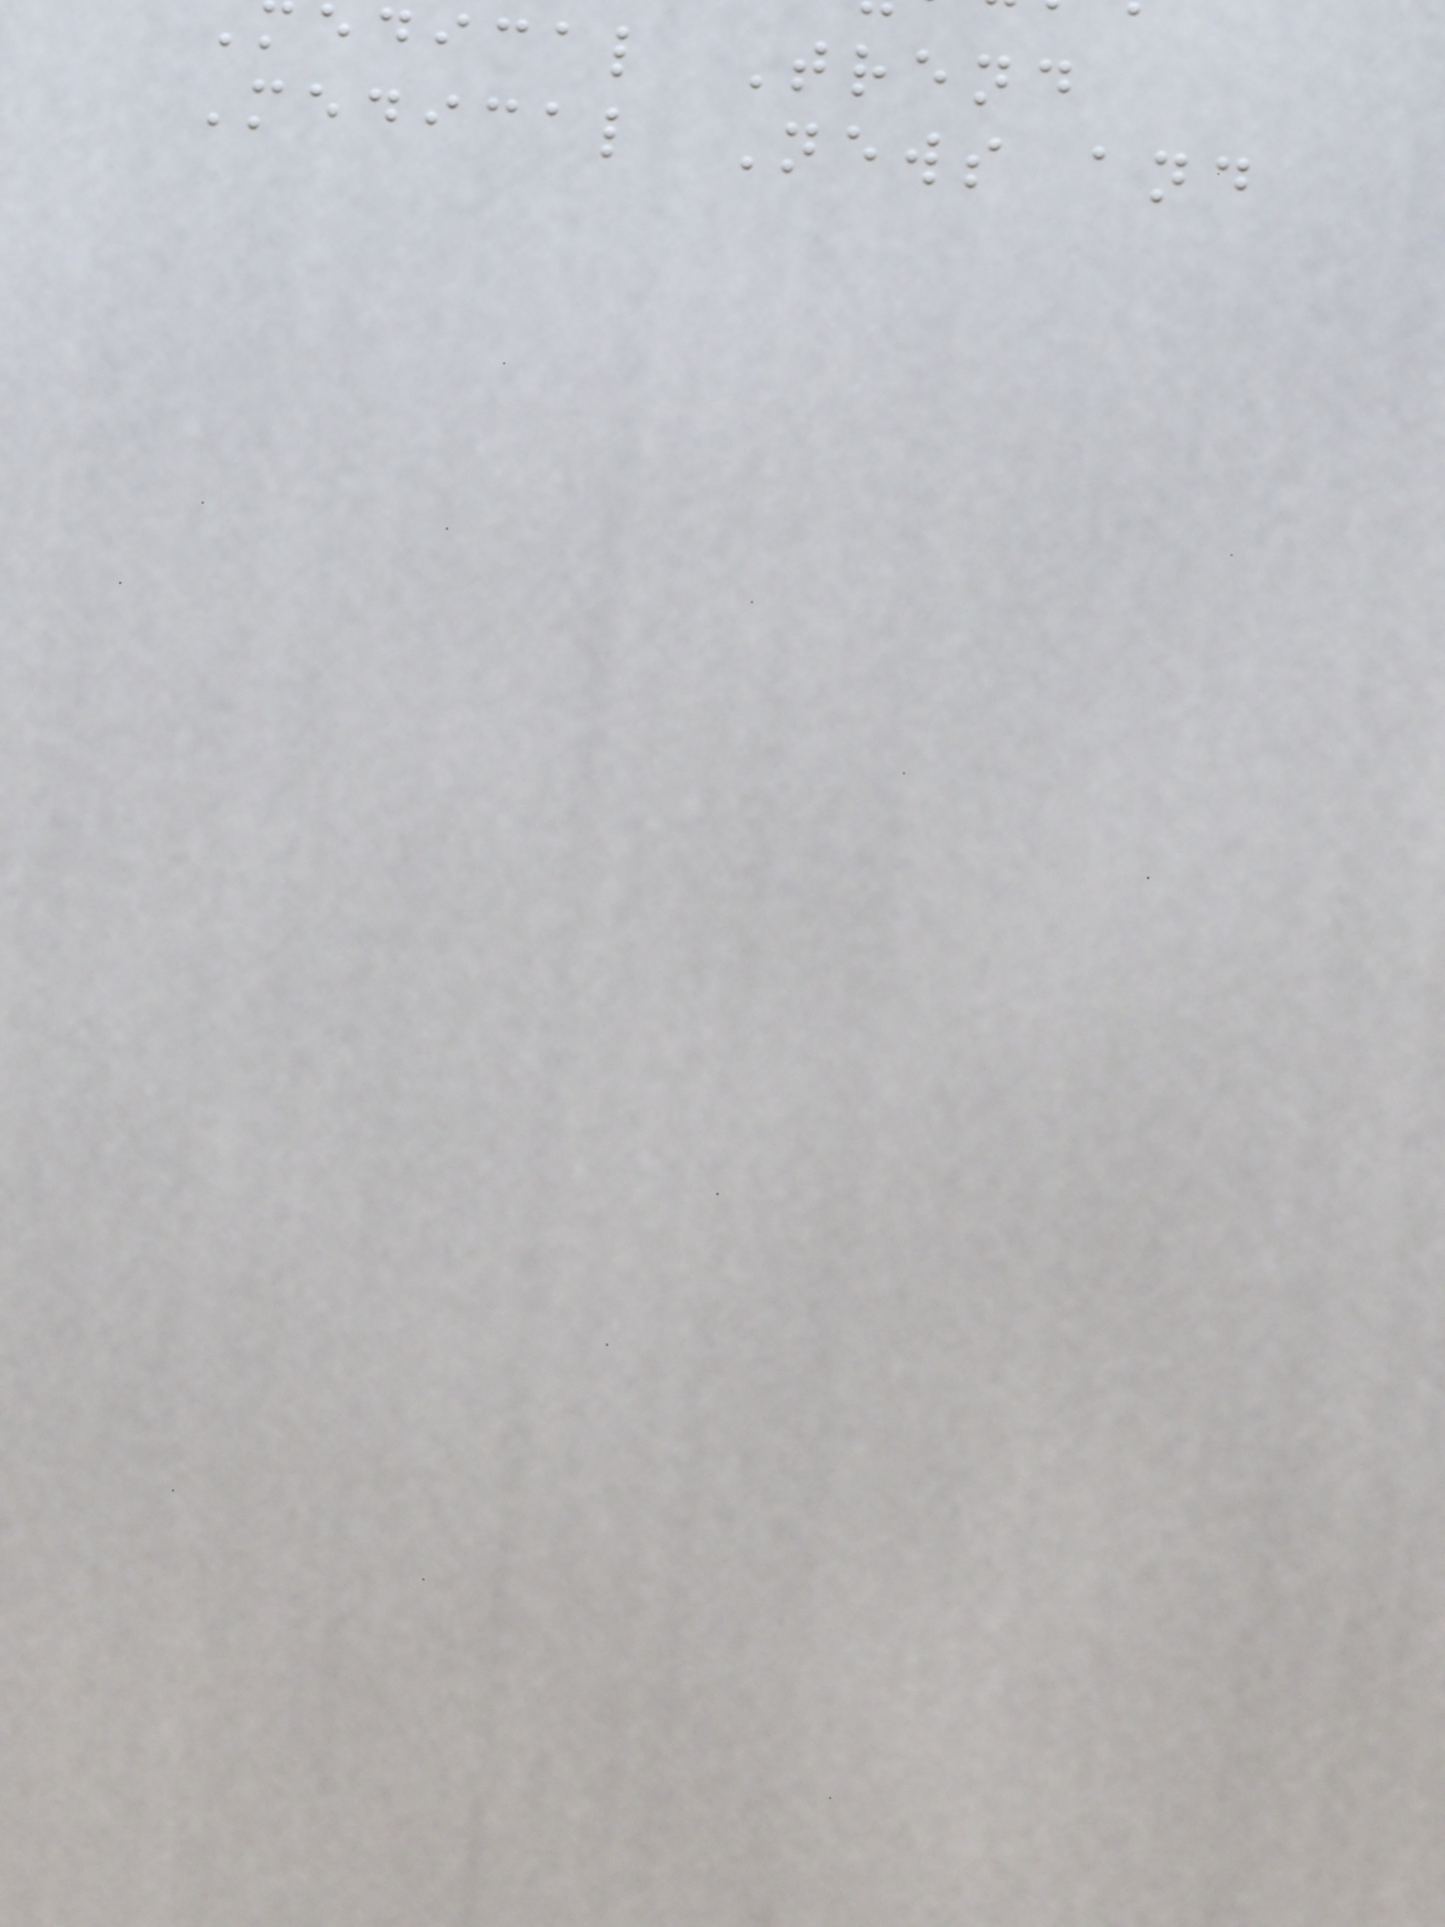edical Trend
Medical News and
